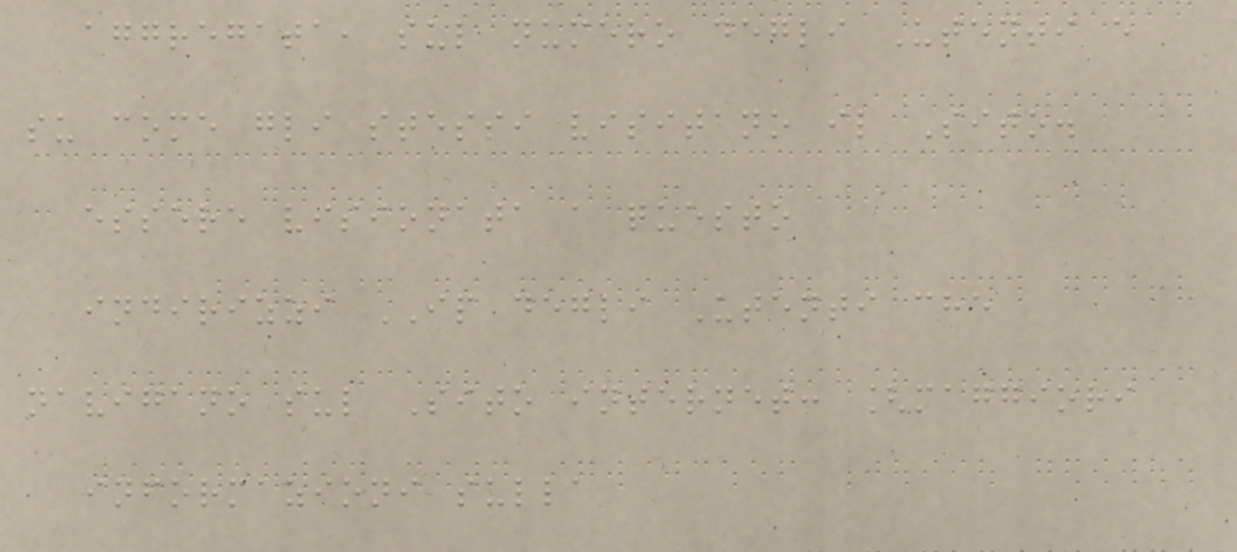aggregata, sul numero degli Utenti e
su come gli stessi visitano il Sito.
essere visionata a questo
indirizzi IP degli Utenti che
navigano sul Sito internet: [maggiori
informazioni sulla
